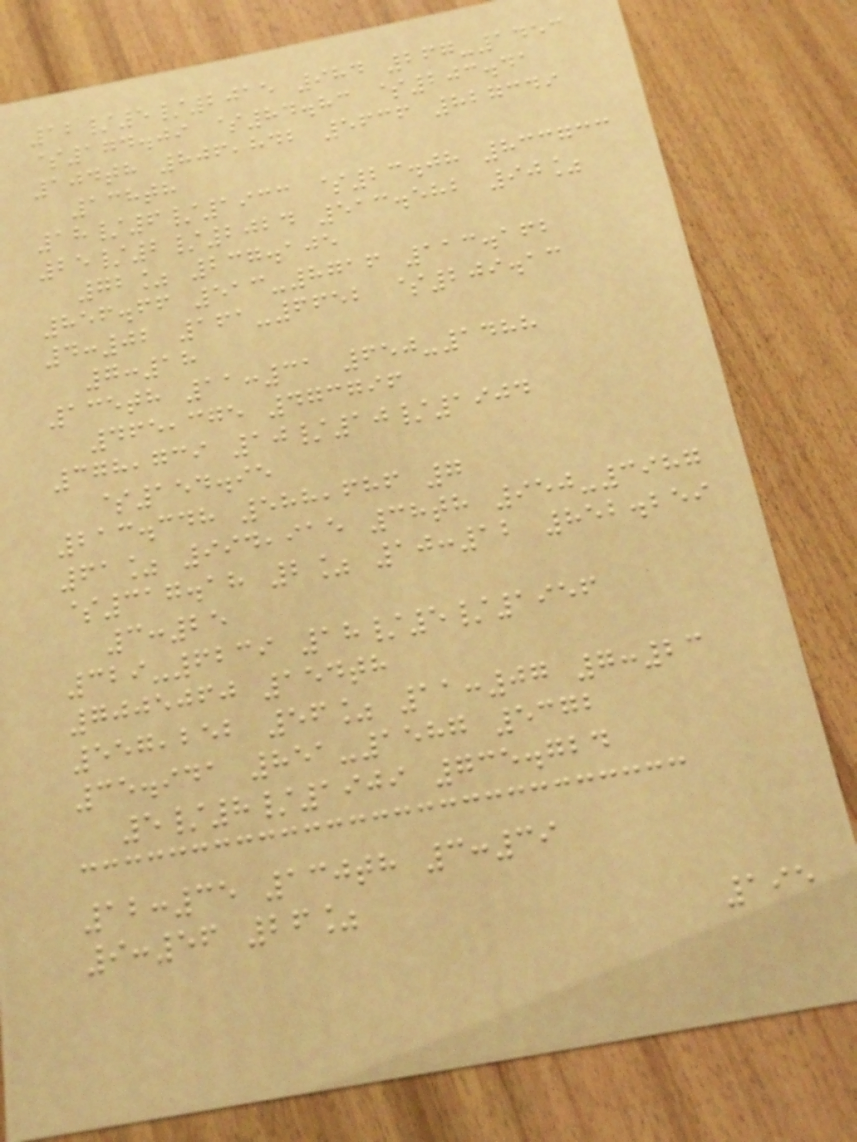12/5/2015 984 267-1453
$174.09 $84.83 $203.41
104th 806,842 5636 827349
138th
18/6/1933 $23.08 833733
25/2/2024 513.582 90%
72% 237.105
856.66 513-8716 113.162
4:02 161-6652 $209.13
7:18
135th 11:31 650-1488
465,375 473796
378,739 10/10/1904
$154.95
213.348 588,686 7
61% 994,915 38th 950-3987
$317.18 2% 10:12 852.259
3:25
329-6239 18/5/1956
7005060 154th
557,252 56% 11:07 7:23
35.941 851-1587 5372
5/8/1909 735.724
12:35 130th 3:39
9:56 26%
195
